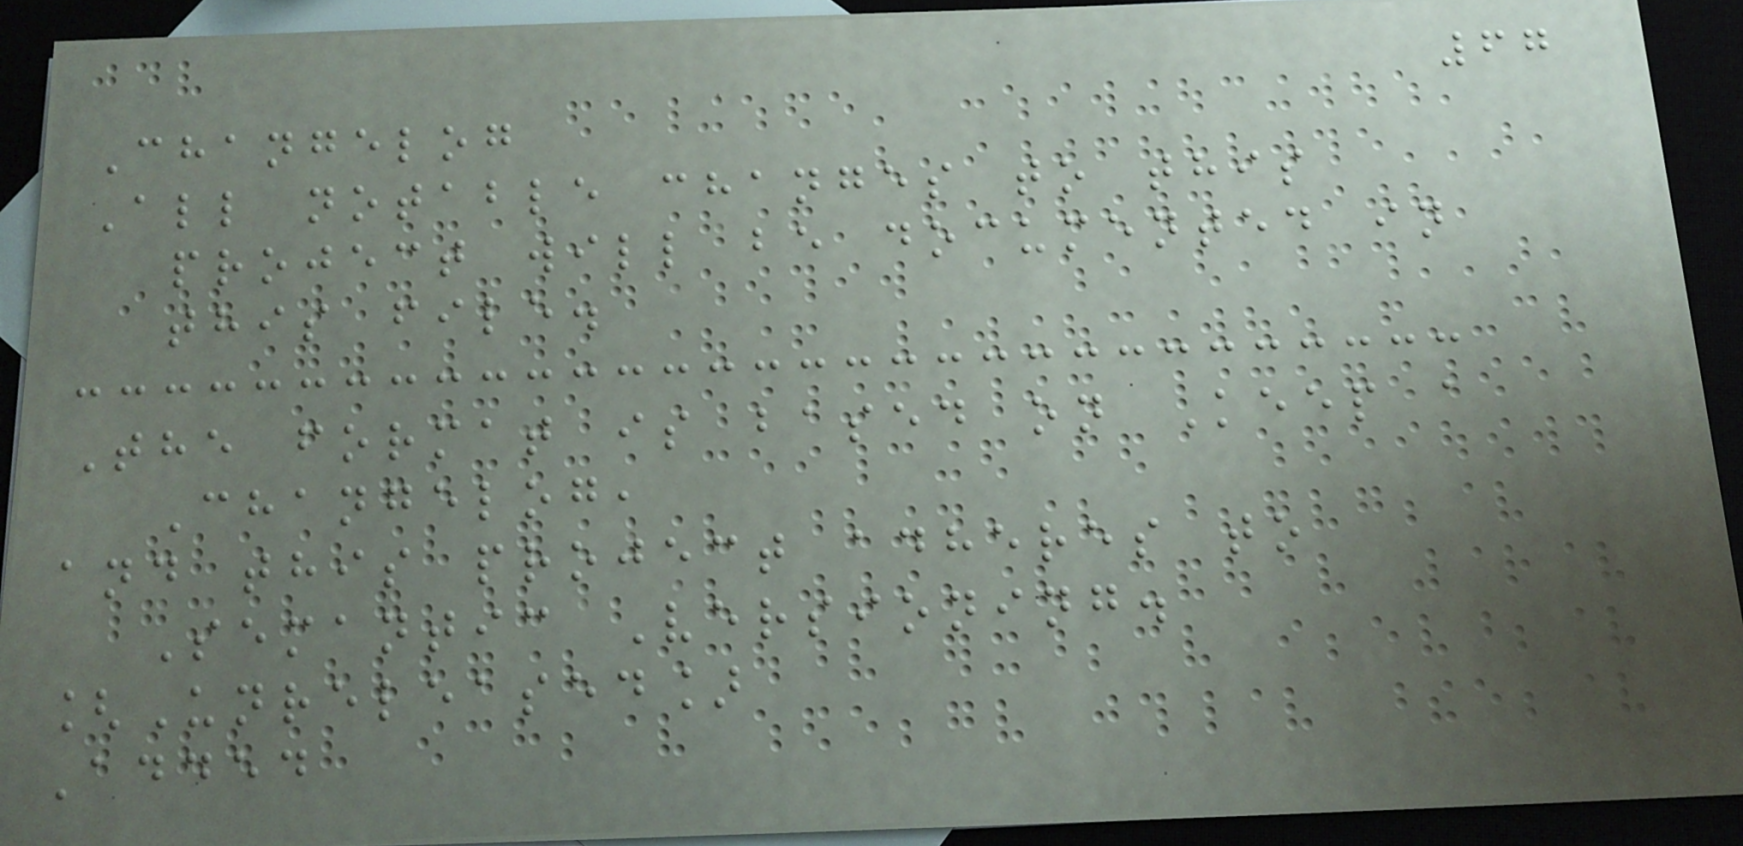67
Changelog
All notable changes to this
project will be documented in
this file.
The format is based on Keep a
Changelog,
and this project adheres to
Semantic Versioning.
[Unreleased]
Added
